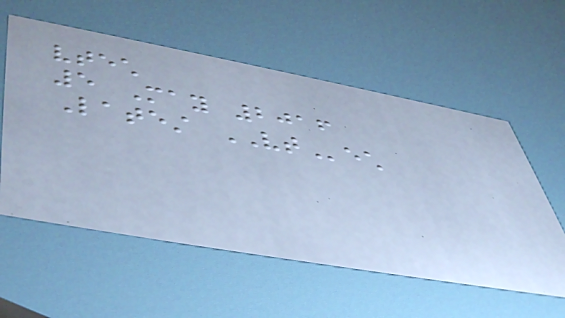vtech
5 May 2016
Latest VTech
